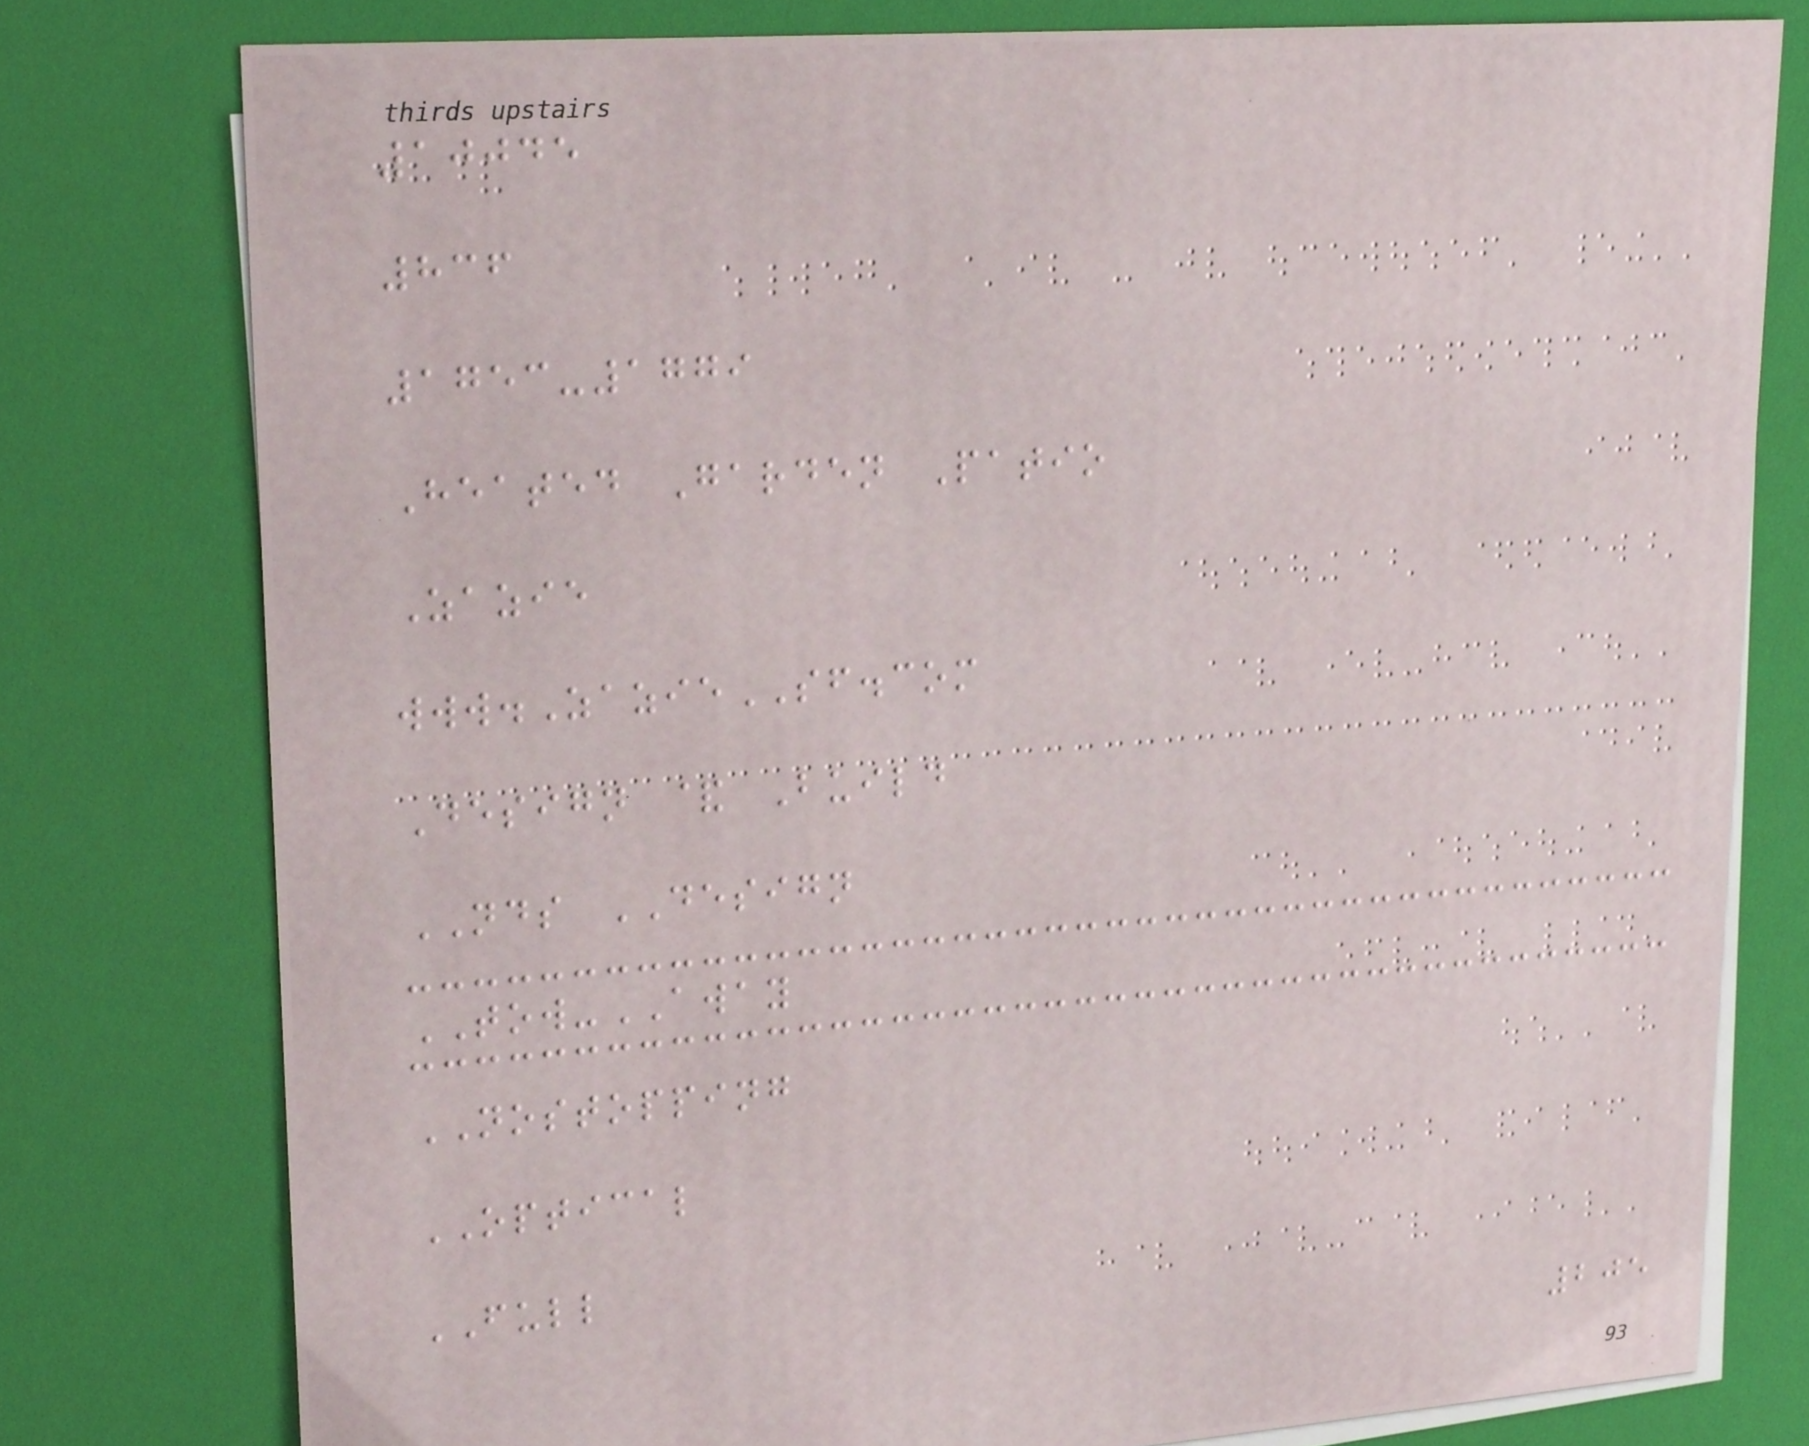10045
836
1753-1779
Heated Garden Patio
Zazie
www.ZazieSF.com
Design & Build
NDS DESIGN
TOW-AWAY
NOSTOPPING
OPTICAL
FULL
205
